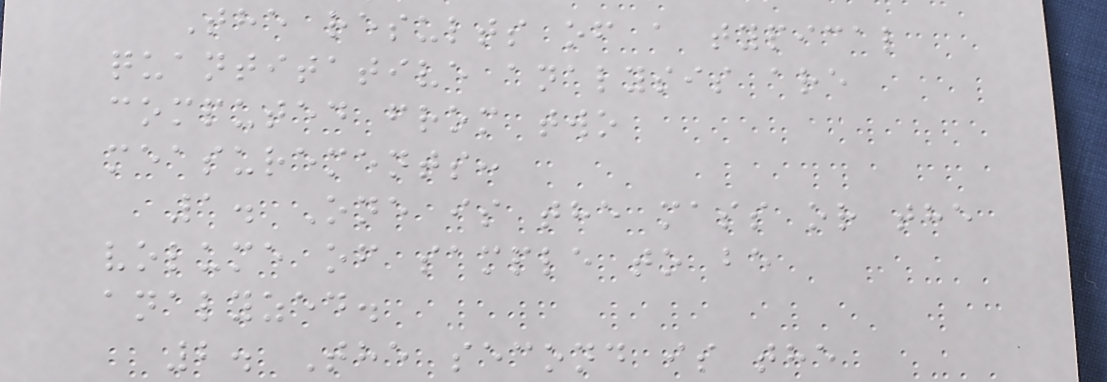The results of a typical
quantitative analysis are
computed from two
measurements:
1. One is the mass or the
volume of sample to be
analyzed.
2. The second is the
